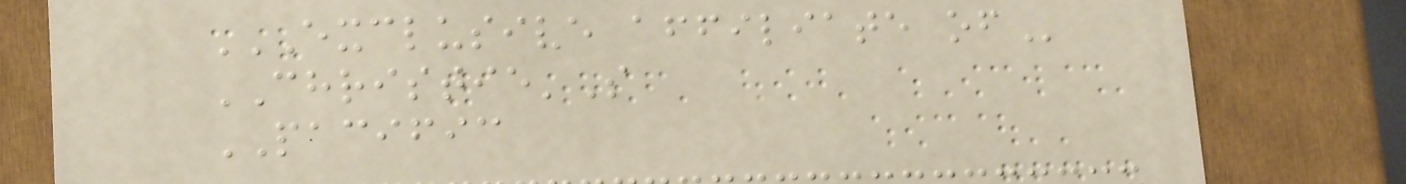EXCLUSIVE AFFILIATE OF
CHRISTIE'S
PACIFIC
